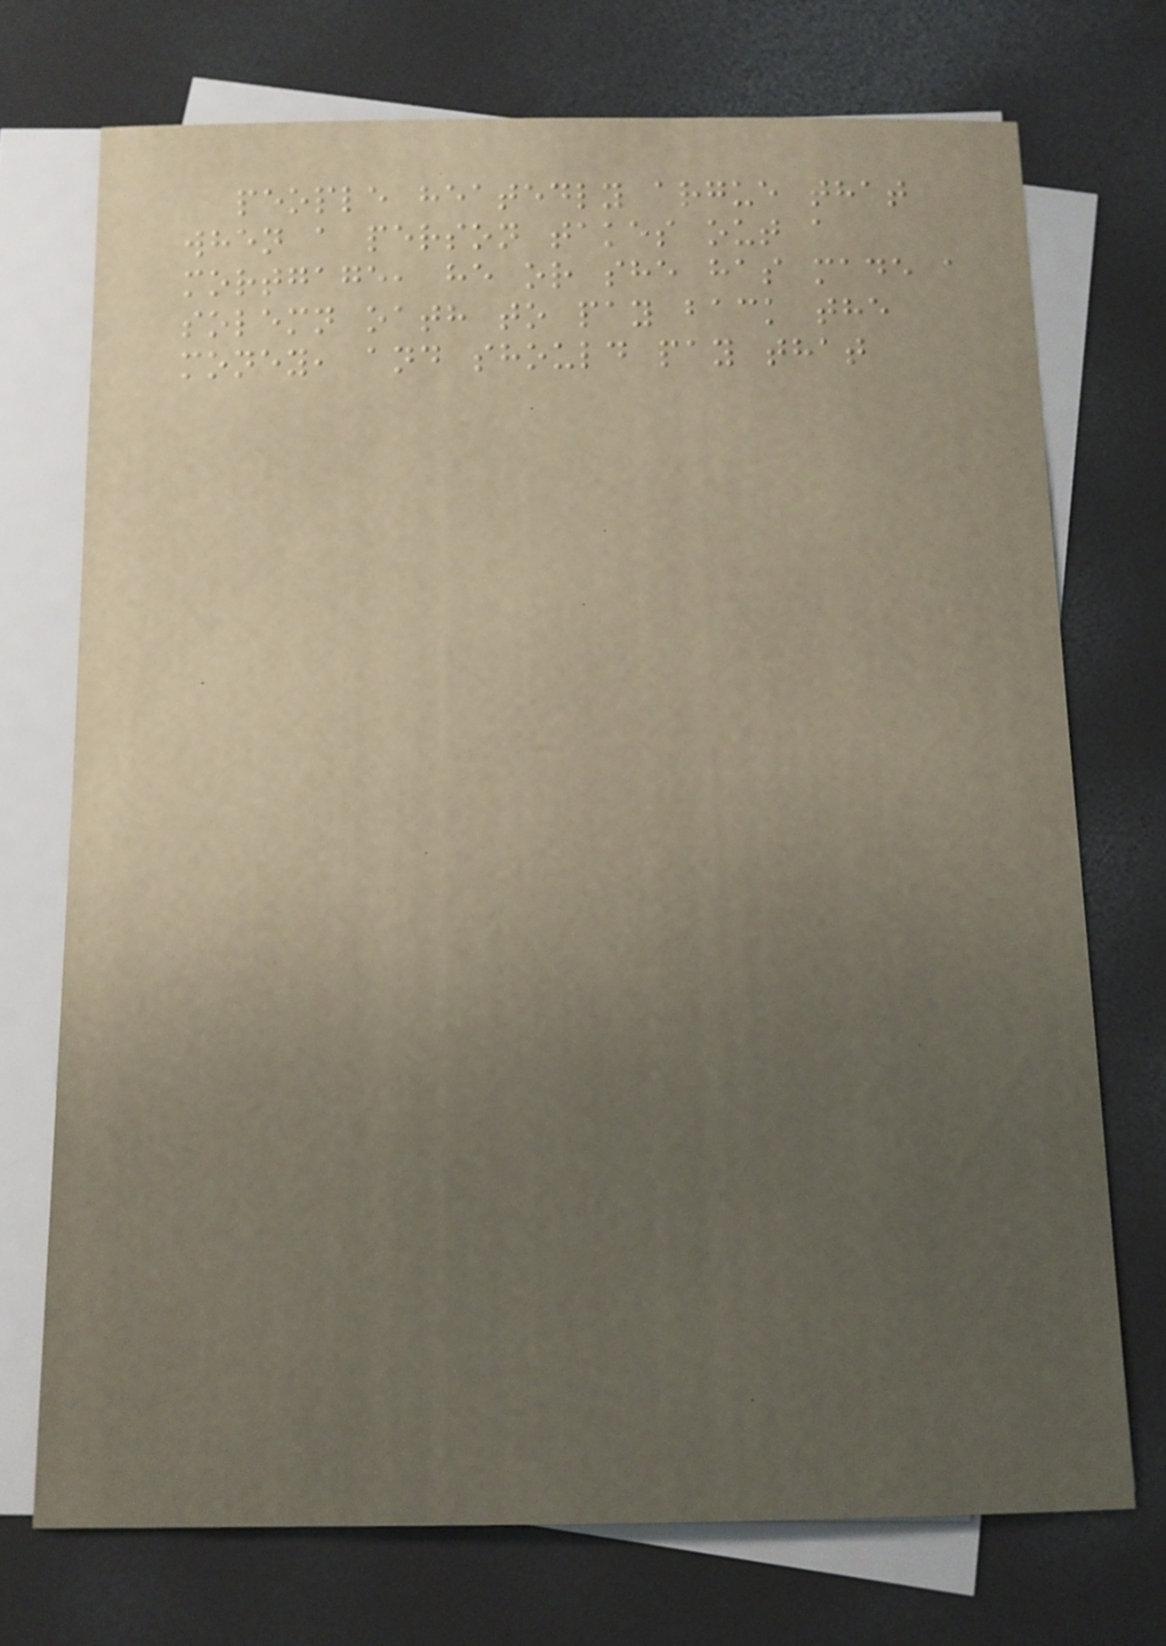people heatedly argue that
when a person takes out a
mortgage, he or she has made a
solemn oath to pay back the
money, and should pay that
